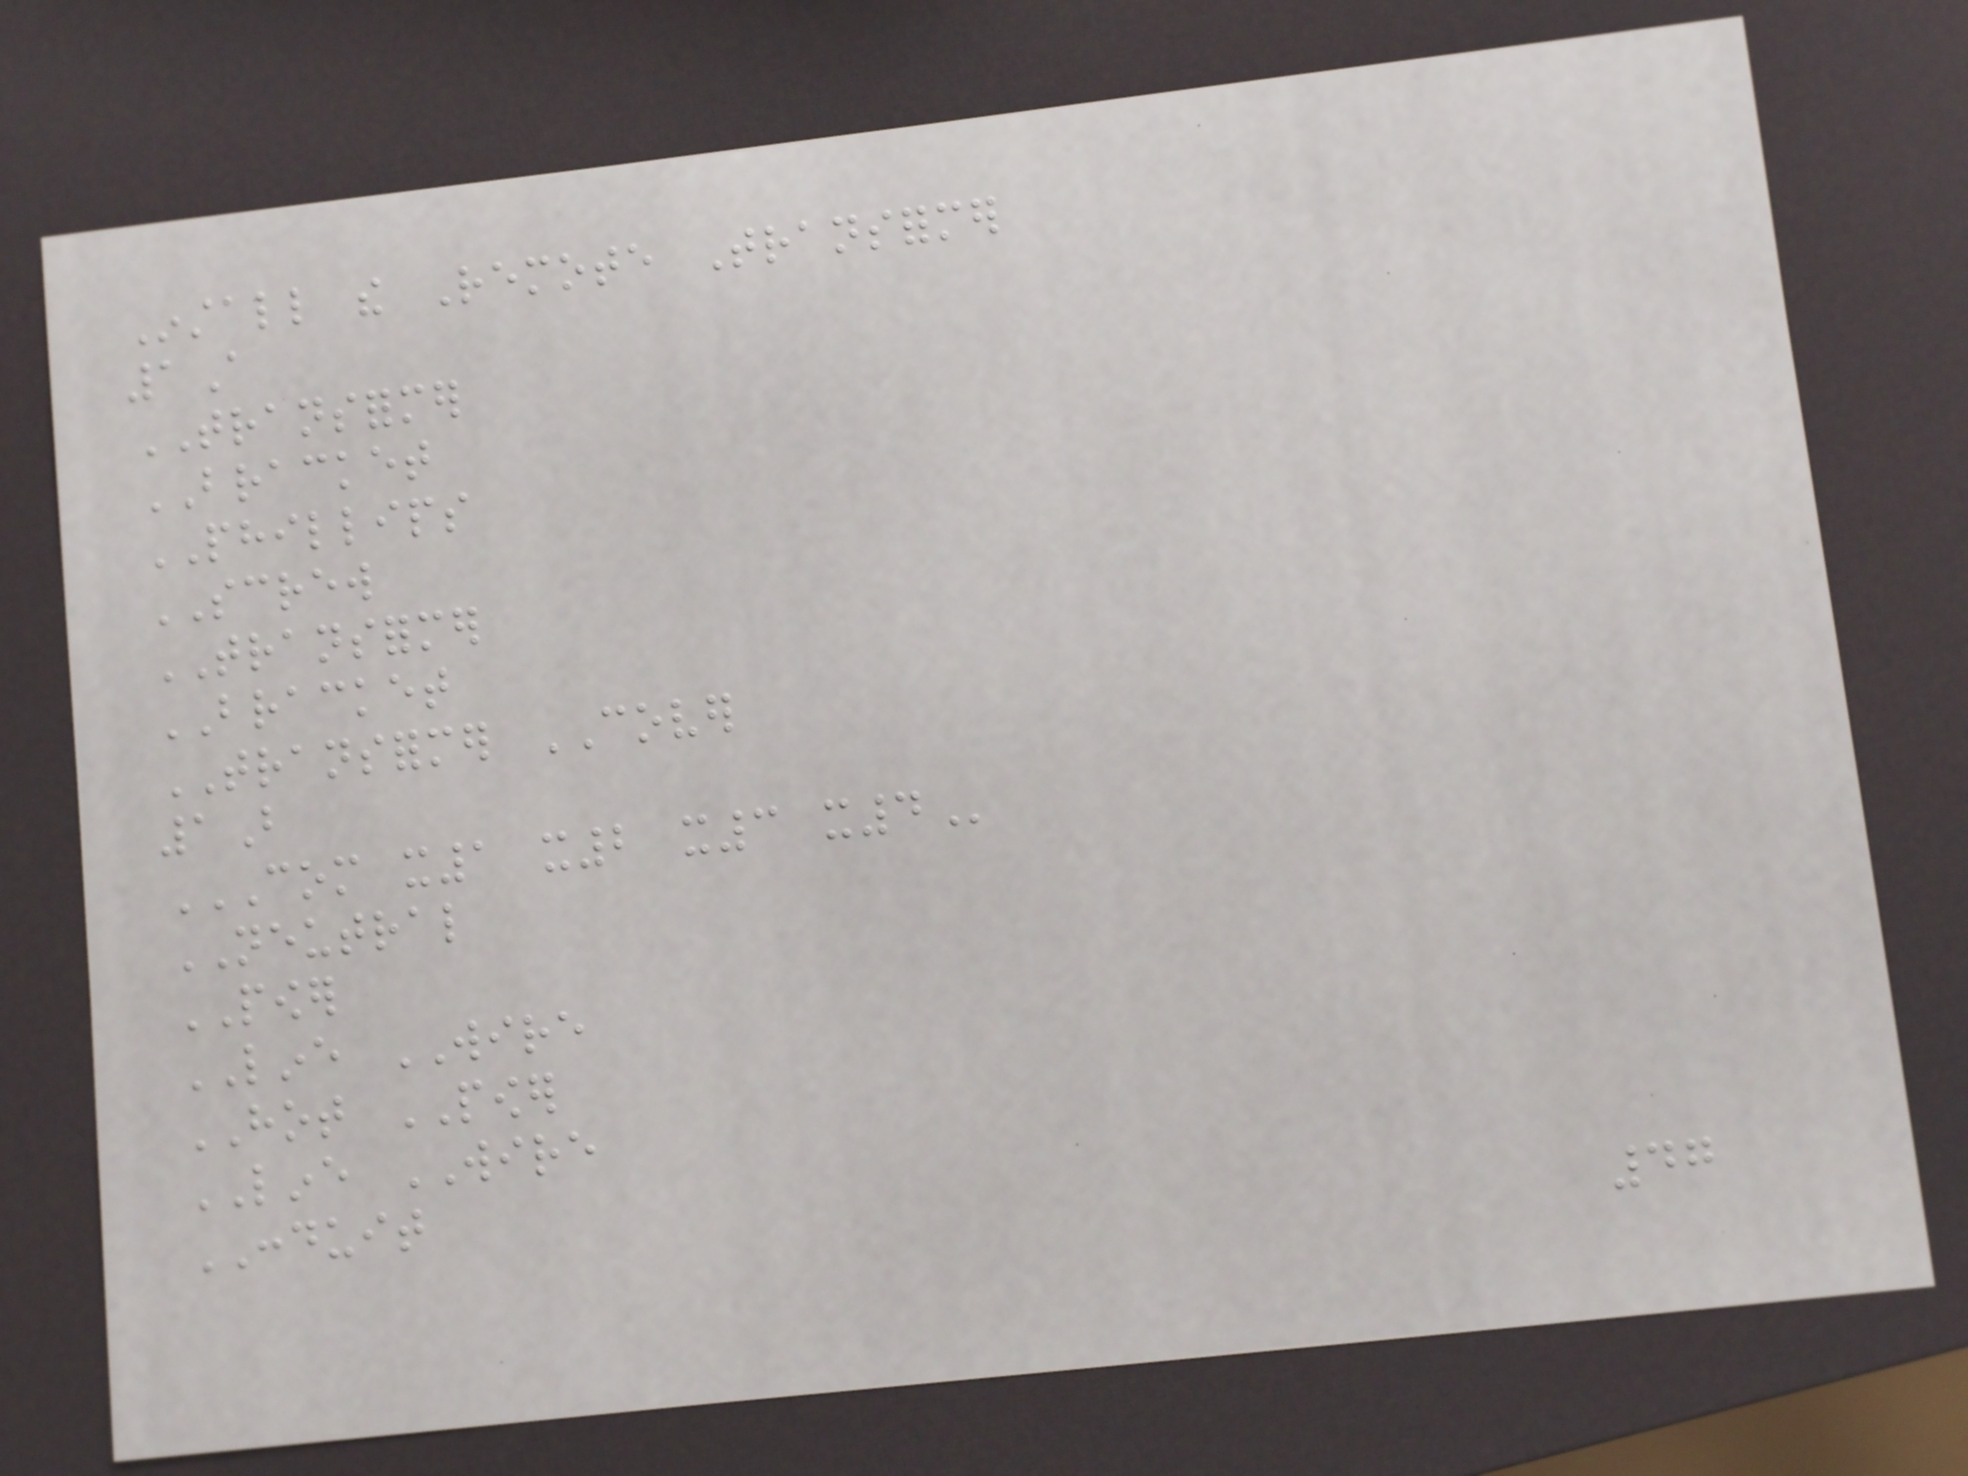Install the Remote Transformer
1A
TRANSFORMER
BRACKET
PHILLIPS
SCREW
TRANSFORMER
BRACKET
TRANSFORMER COVER
1B
COM X1 X2 X3 X4
NEUTRAL
POWER
LINE WIRE
HOT POWER
LINE WIRE
CONDUIT
47
